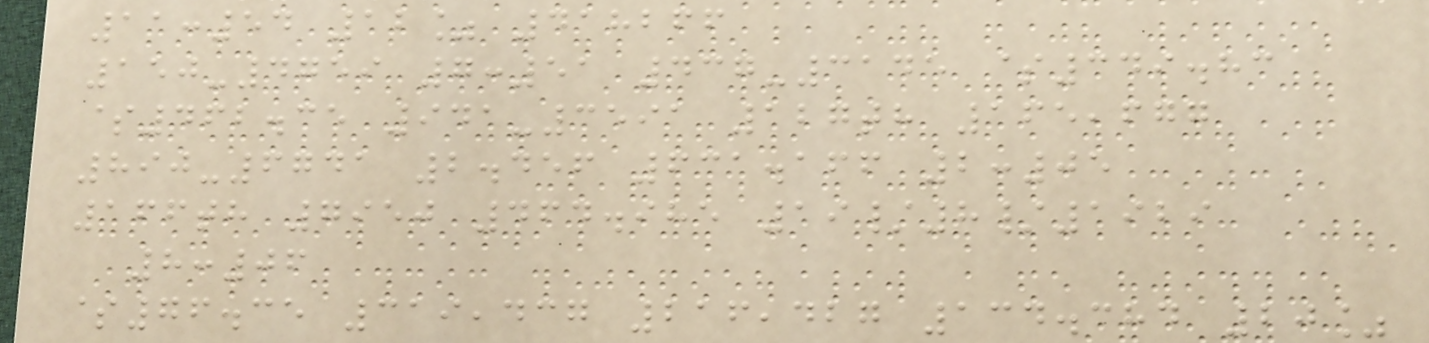11:54 12% 418266
150-4759 7:51 437-3145 $349.83
$462.35 941-3591 127th 165,677
890-6741 2.456 631.166 2:05
166th 7950 464.985 19/8/1929
8:06
$76.35 319,437 216,427 134.384 20%
